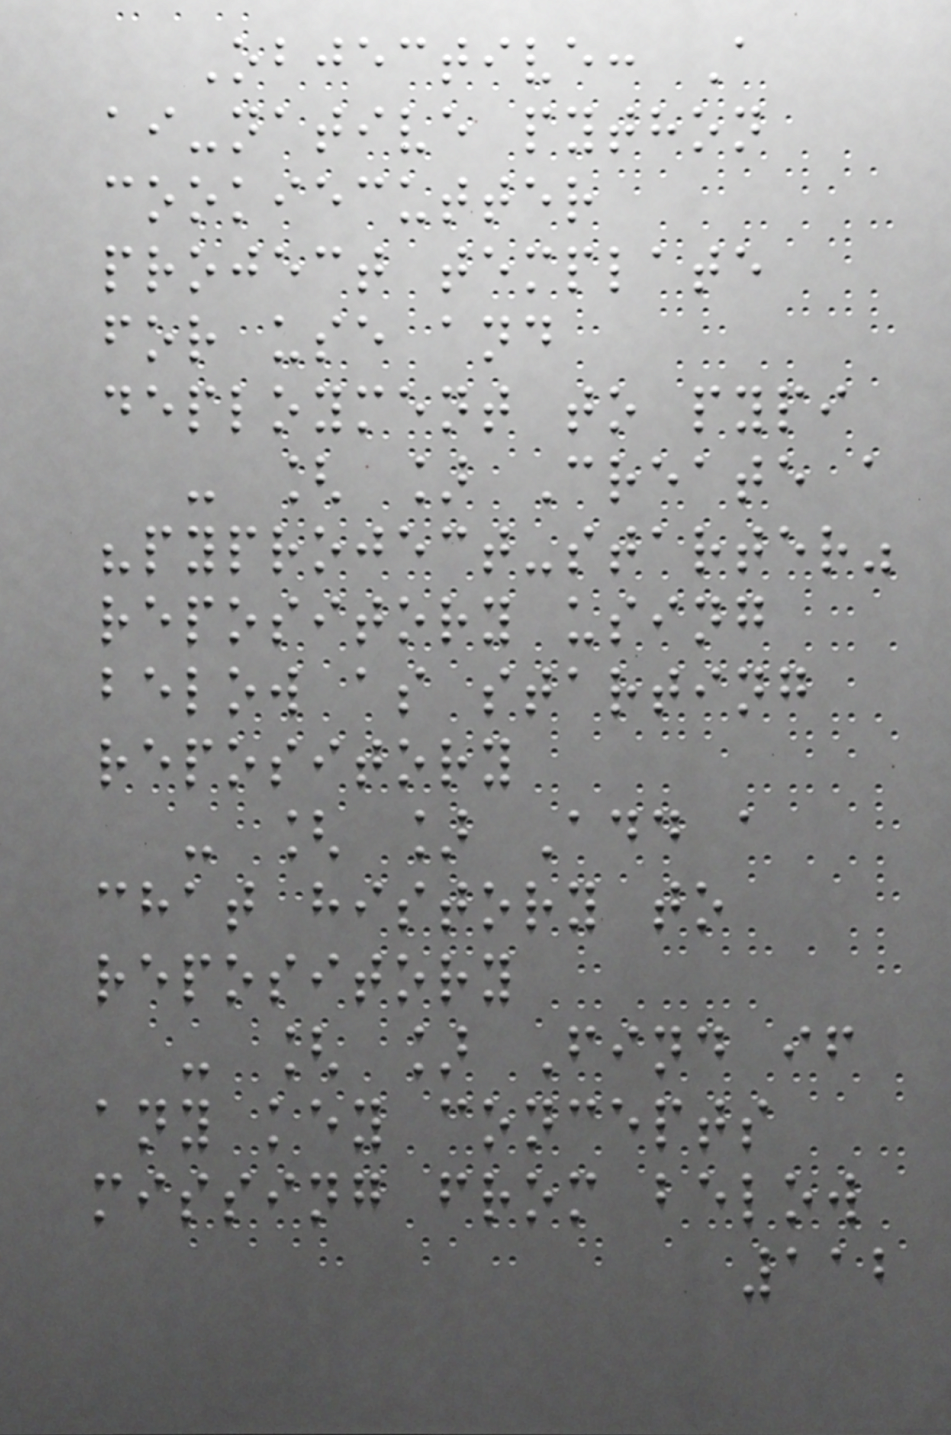Objective: A
ai-native python
cookiecutter
project template
for use and
deployment to pypi
- [ ] Create a
"pyproject-starter"
repository using
below as starting
repository
- [ ] Add a
chat history to
repository
- [ ] Find if
any key concepts
missing from below
112
